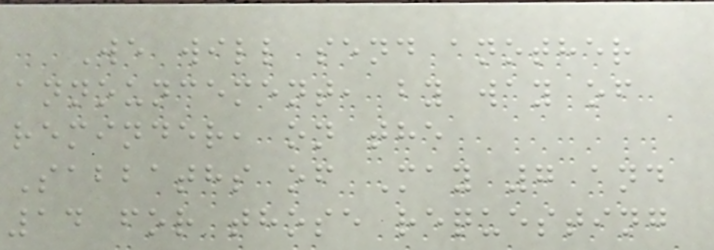We will send another
announcement, by way of
reminder, on the
Sabbaths of May 7 and
14 for those requesting
